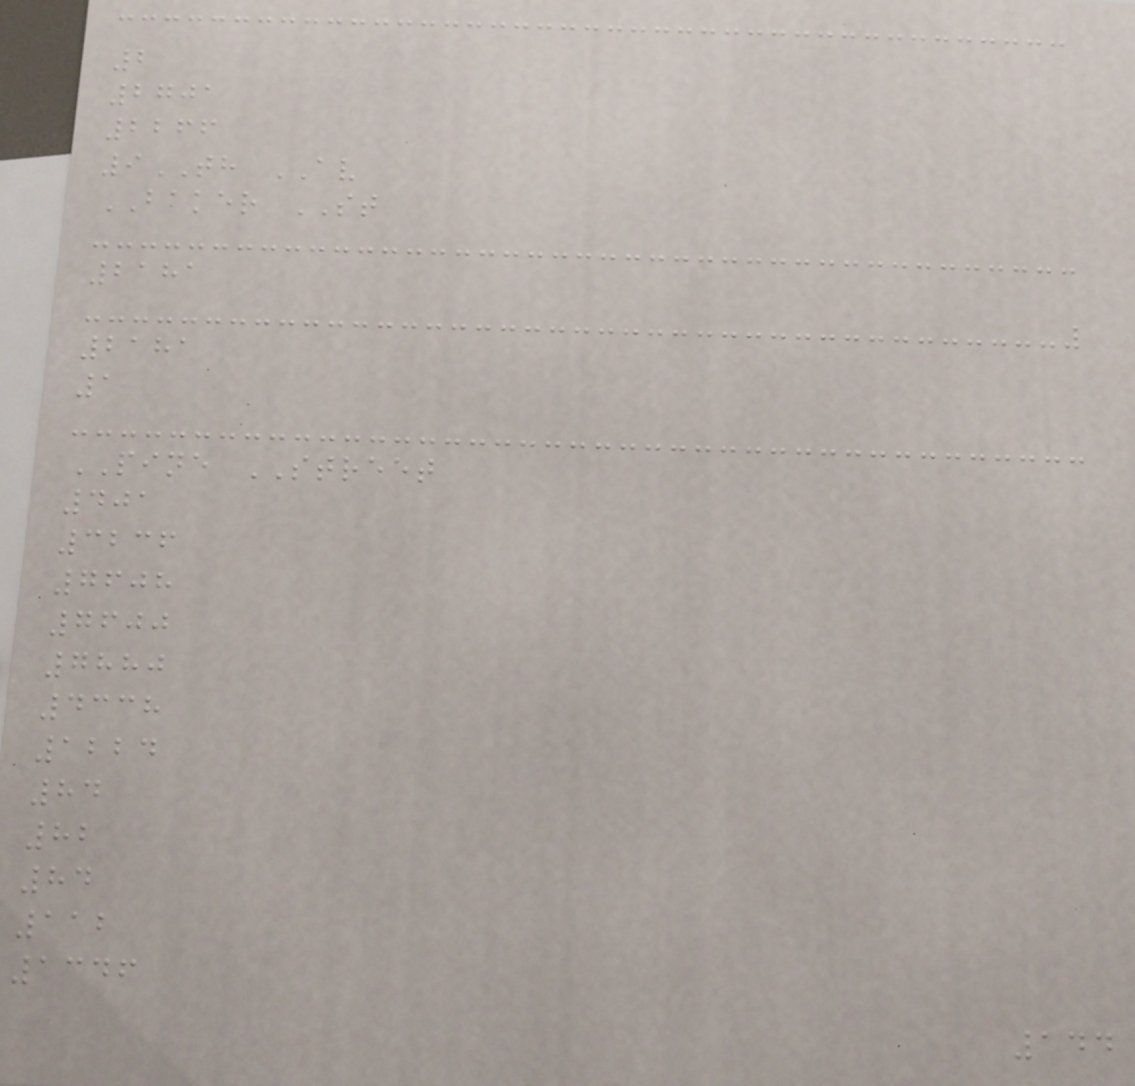2
2701
2266
9TH AV
BAKER ST
2181
2181
1
PINE STREET
401
3236
7608
7600
7880
4338
1224
84
82
84
112
1346
144
